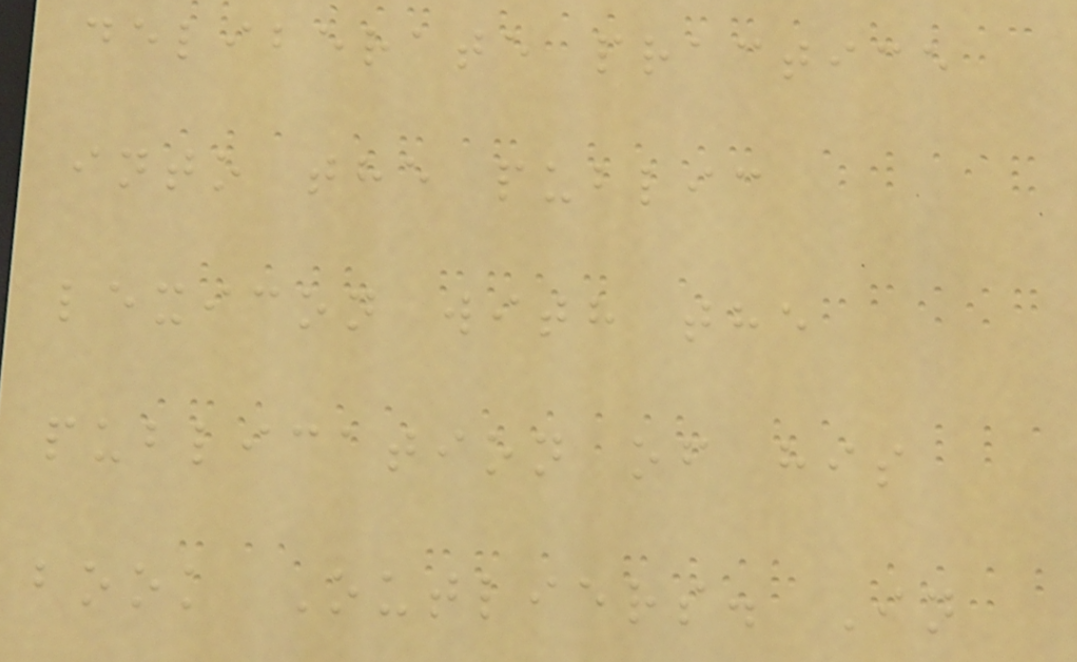deliberate practice
into the public
lexicon with the
publication of his
book Outliers. In
